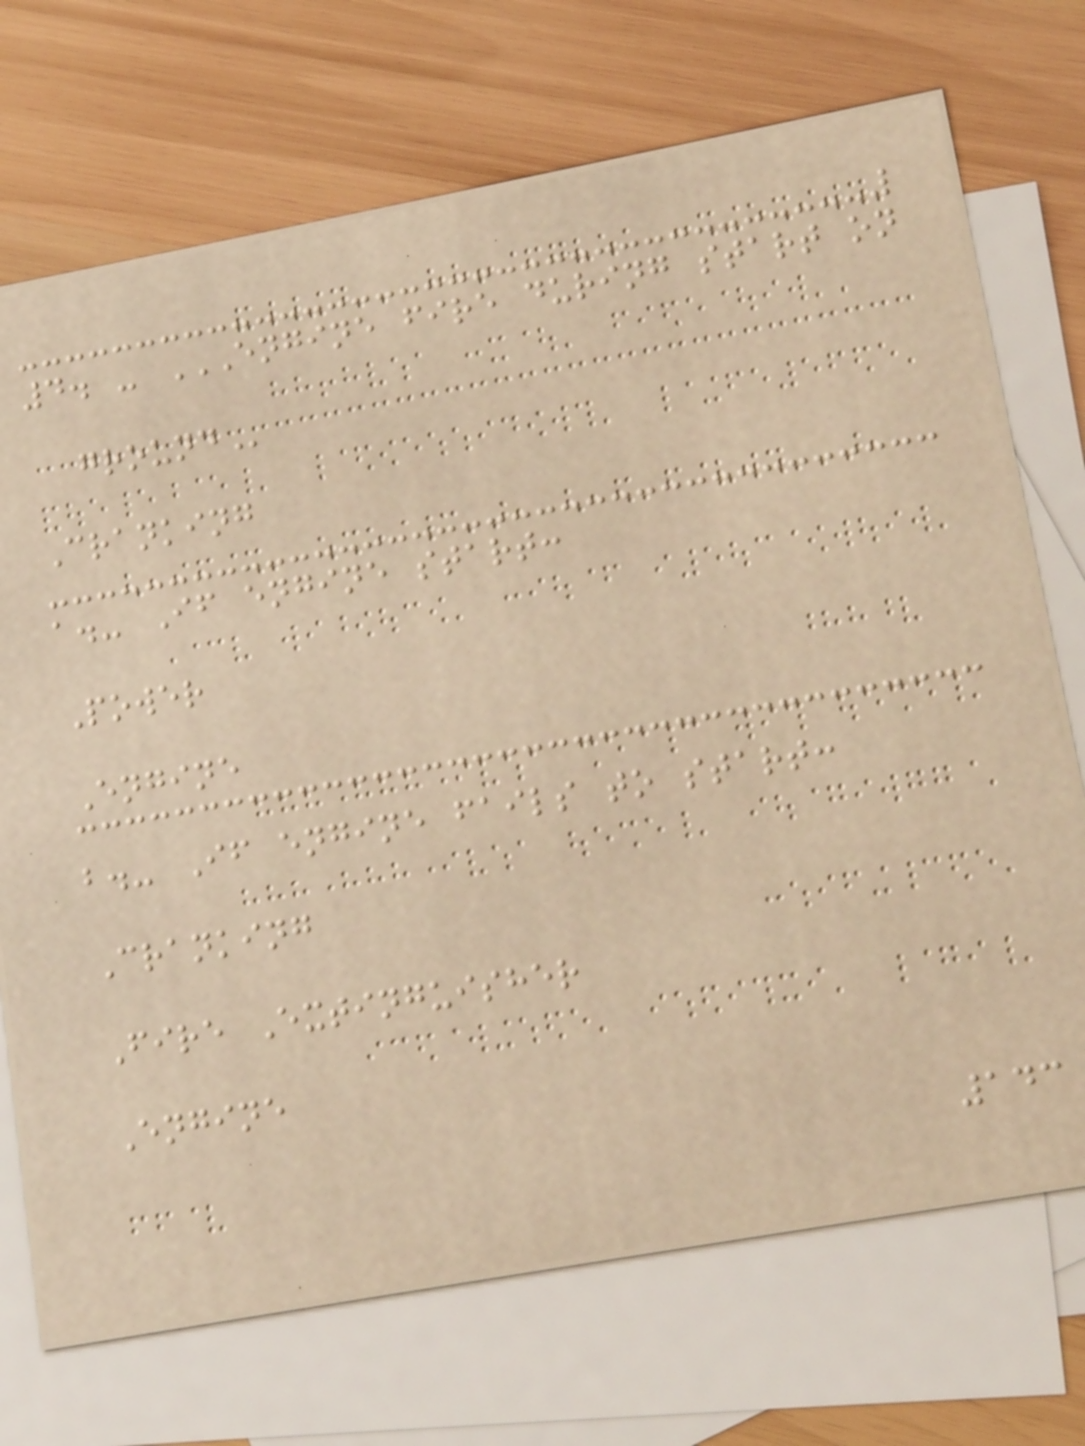4. - ENGINE FIRE DURING START ON
GROUND
Cranking
a.- If engine start:
Power
Engine
b.- If engine fails to start:
Cranking
Fire Extinguisher
Engine
143
